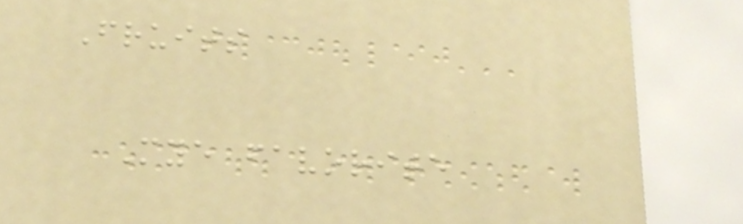Fruits
Mye favorite
